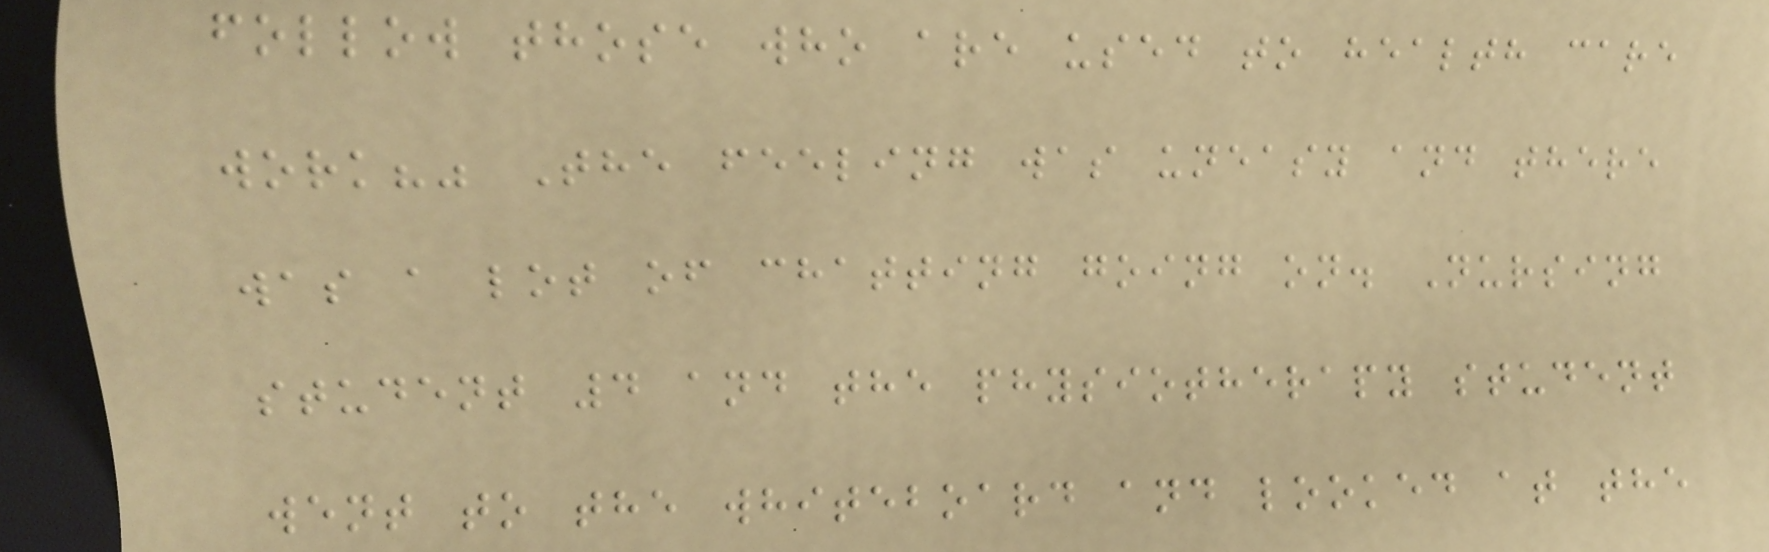follow those who are used to health care
work?" The feeling was uneasy and there
was a lot of chatting going on. Nursing
student 4 and the physiotherapy student
went to the whiteboard and looked at the
